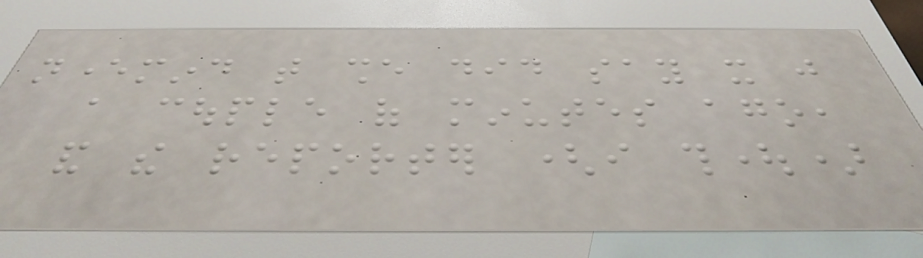nevermind that she did say it just
a couple of minutes ago,
and the reporter (i thought)
